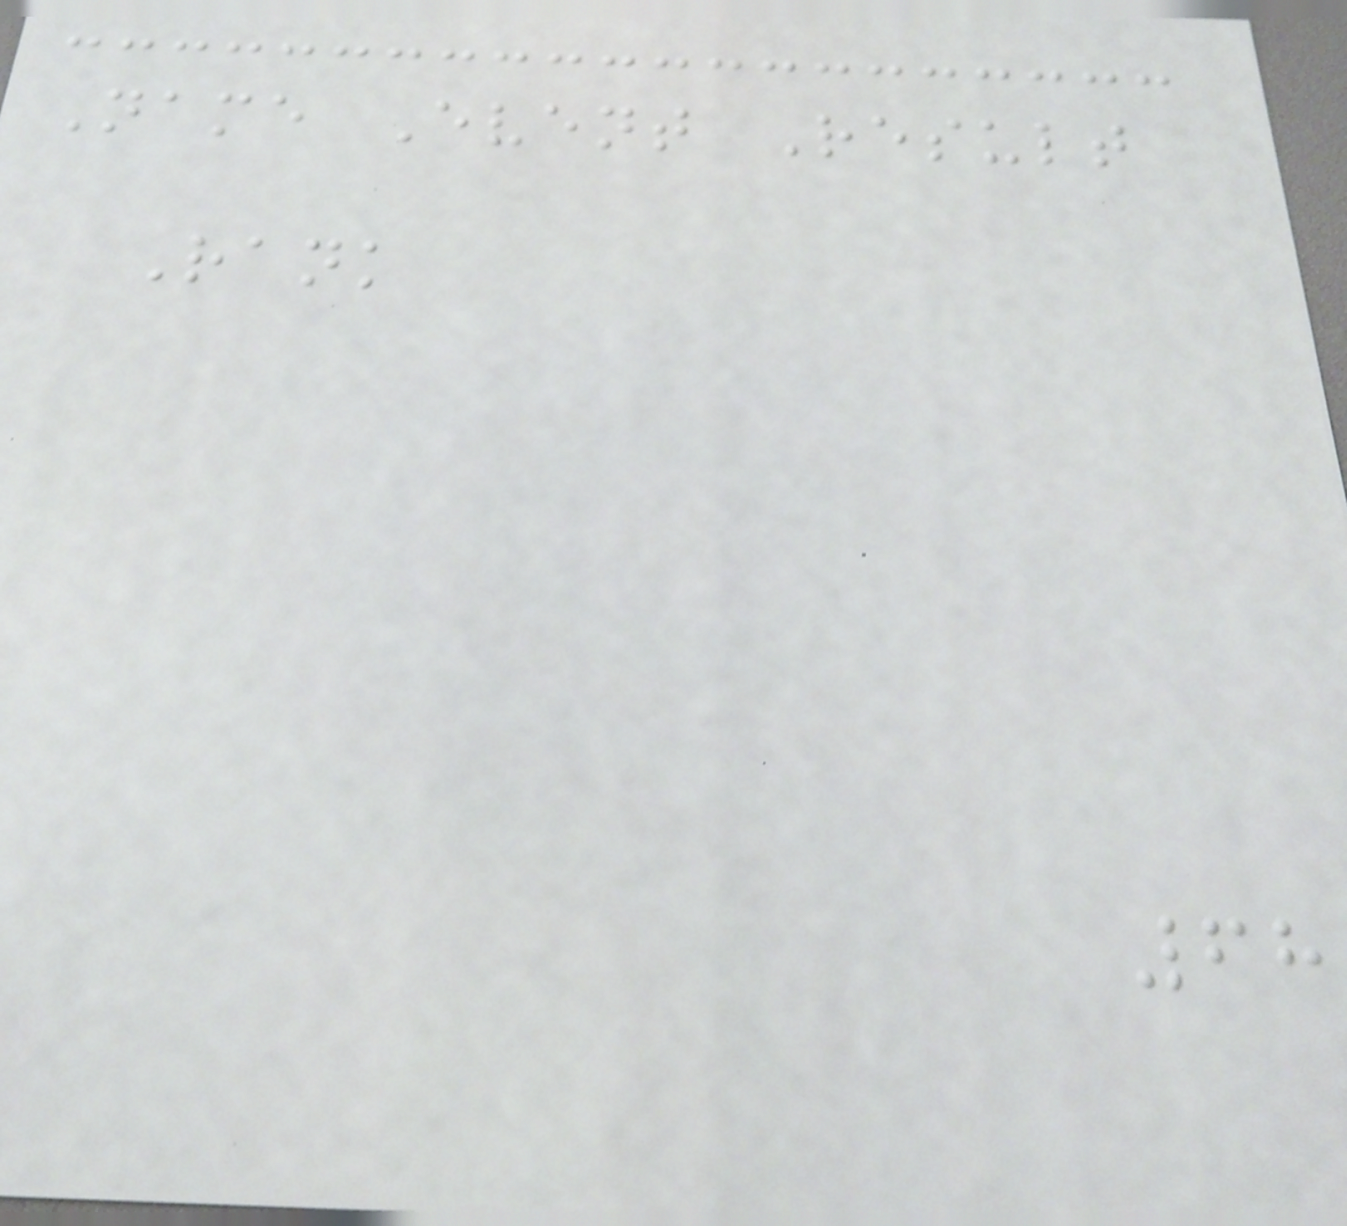Name Event Result
Rank
68
